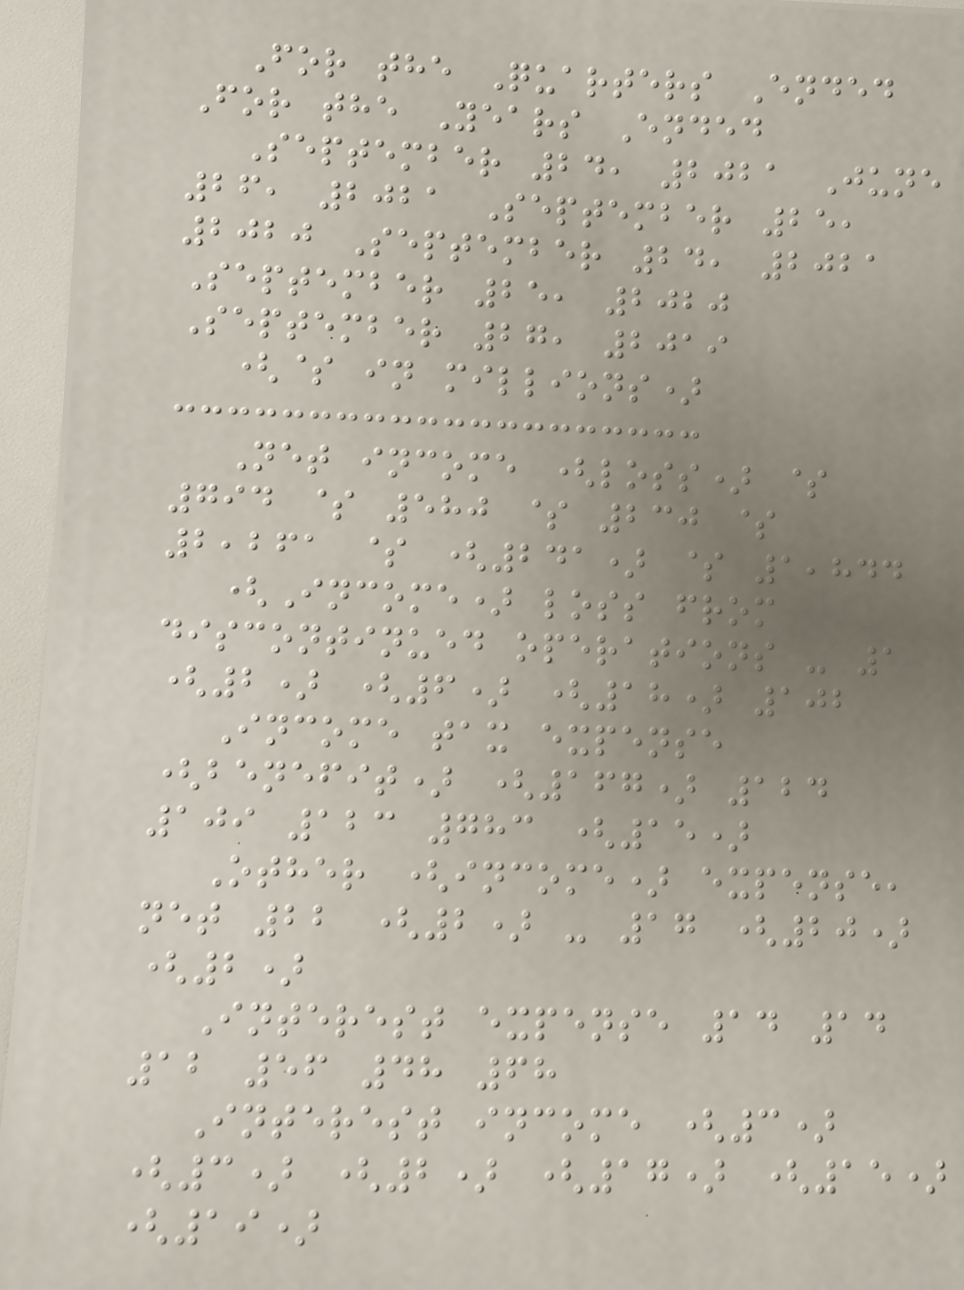For the Quarters Ended
For the Years Ended
September 24, 2021 June
26, 2021 September 25,
2020 September 24, 2021
September 25, 2020
September 27, 2019
($ in millions)
Net income (loss) $
794 $ 580 $ 230 $
2,261 $ (241) $ 1,844
(Income) loss from
discontinued operations - 1
(2) (6) (18) 102
Income tax expense
(benefit) (167) 124
109 123 783 (15)
Other (income) expense,
net 22 (2) - 17 (20)
(2)
Interest expense 14 14
12 56 48 68
Interest income (3)
(3) (2) (17) (15)
(19)
